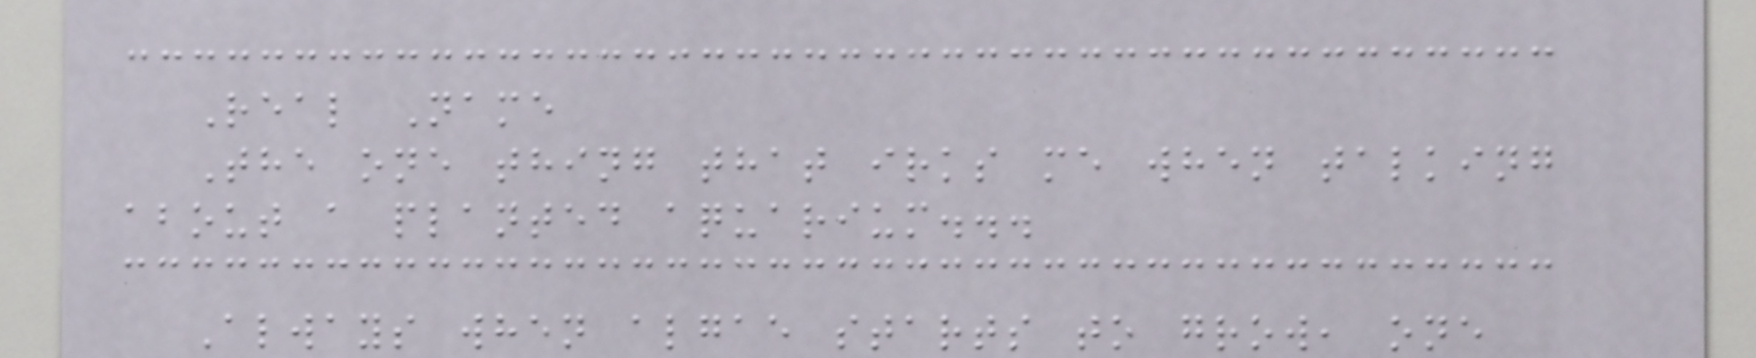Real Name
The one thing that irks me when talking
about a planted aquarium...
Always when algae starts to grow, one
